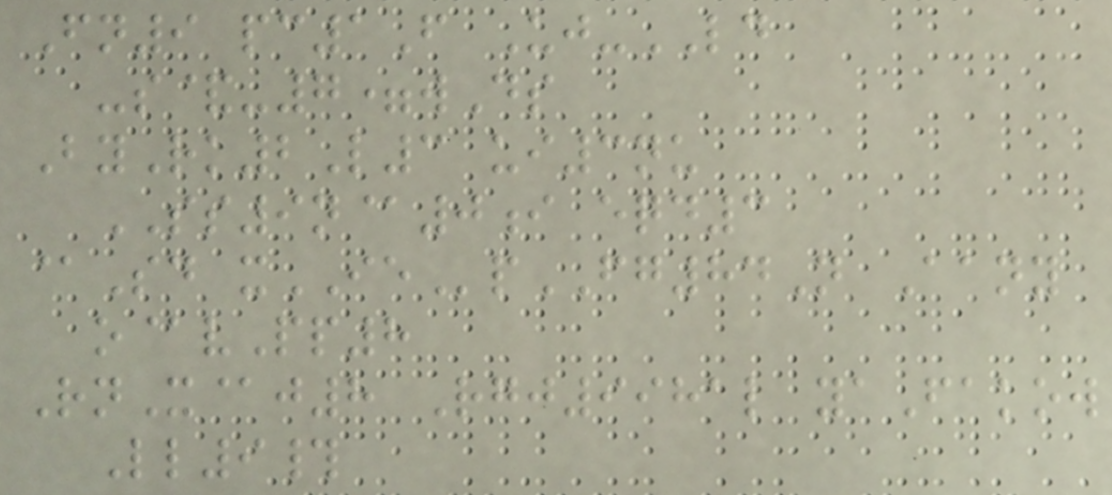Fn9 pc1F Uj-LD
-s&-7=wDs
ByRk2L3 ui3nu
SS9n@0i eqd3
@Sd xIEpFG84N Aany
o@vPp8
RnX@j8 Rgj9981l yaFakow
Ll9#
